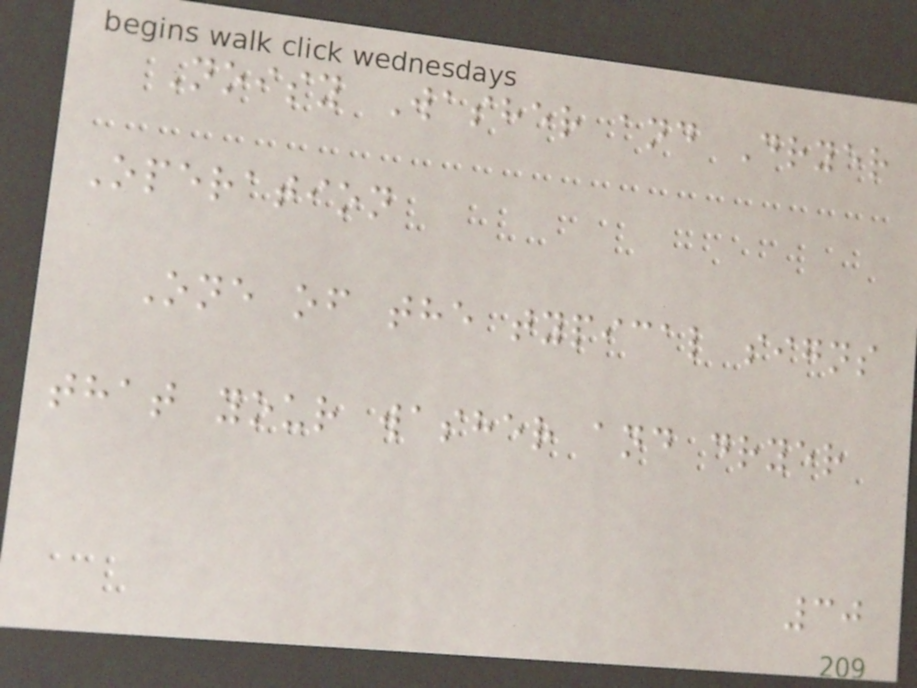Noisy Washer and Dryer
Operation
One of the typical signs
that your washer and dryer
30
